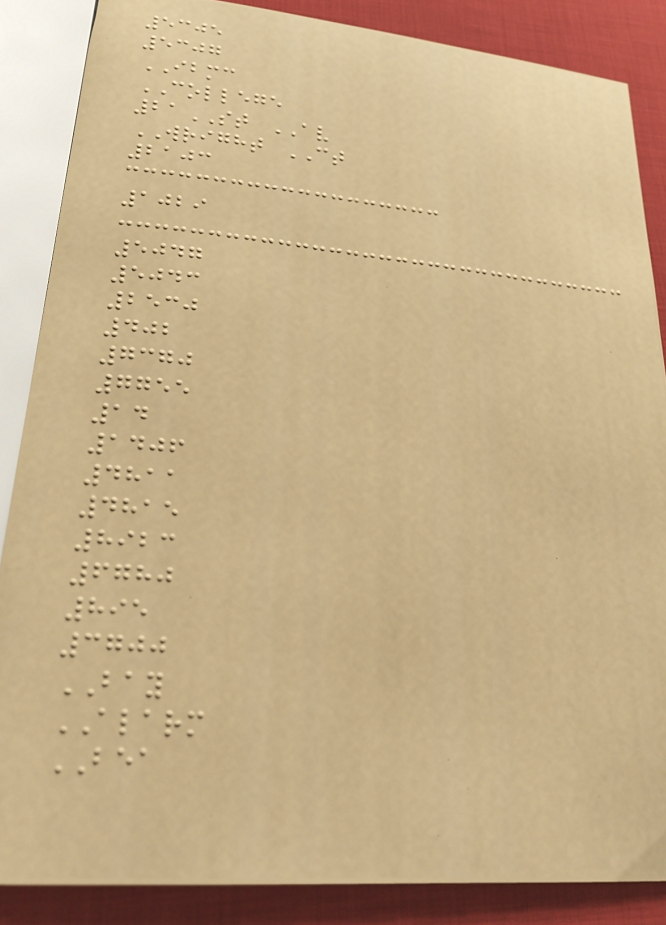5305
5307
IBMC
COLLEGE
21ST AV
WRIGHT CT
2103
1029
5047
5043
2530
402
7370
7755
14
1406
4811
4815
8923
6780
895
3700
BAY
ALARM
BEA
